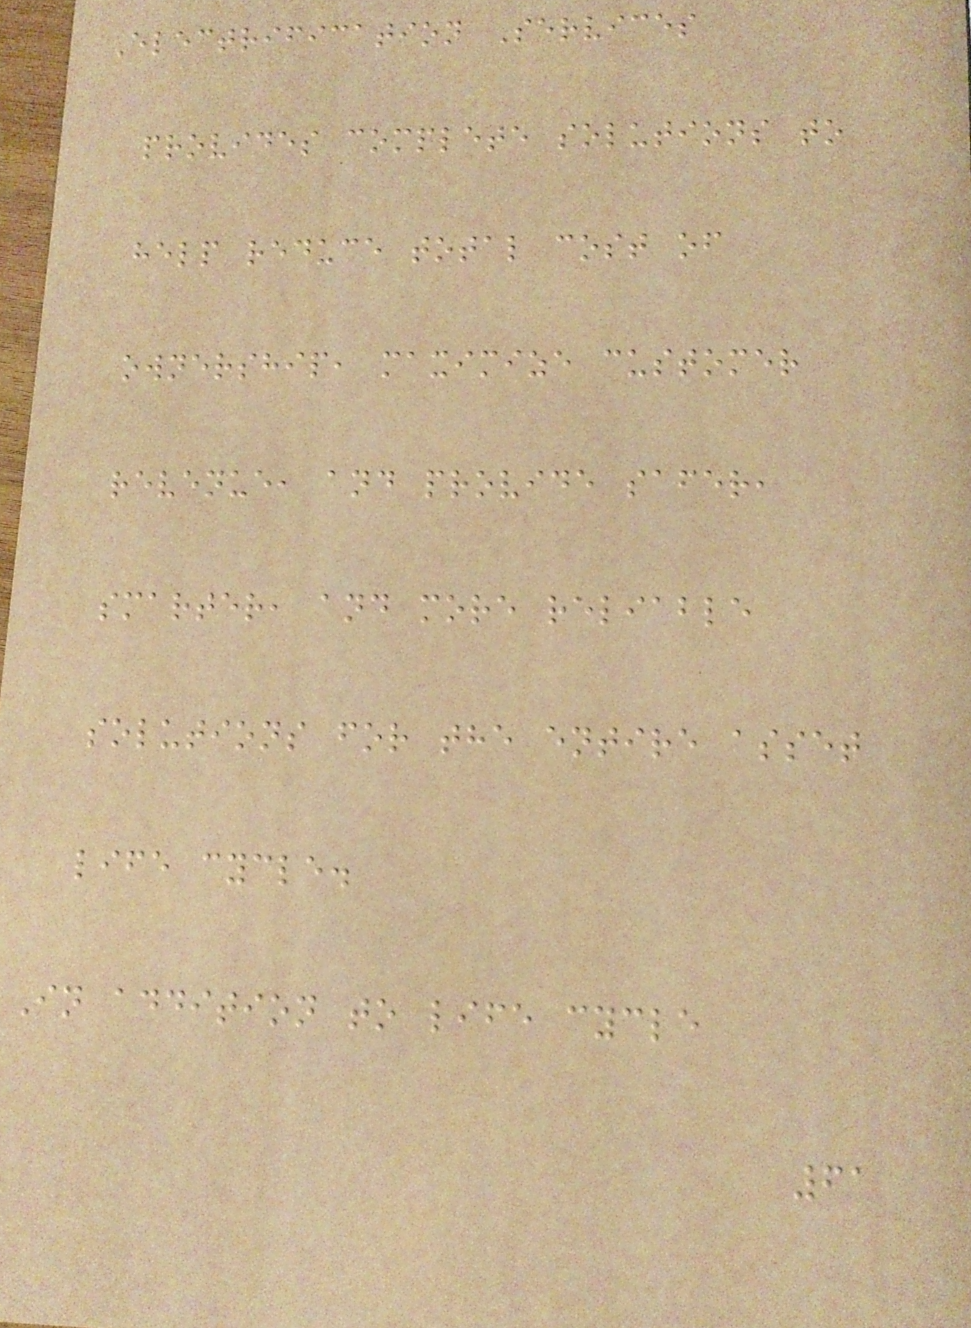Electrification Services
provides complete solutions to
help reduce total cost of
ownership, maximize customer
revenue, and provide safer,
smarter, and more reliable
solutions for the entire asset
life cycle.
In addition to life cycle
61
